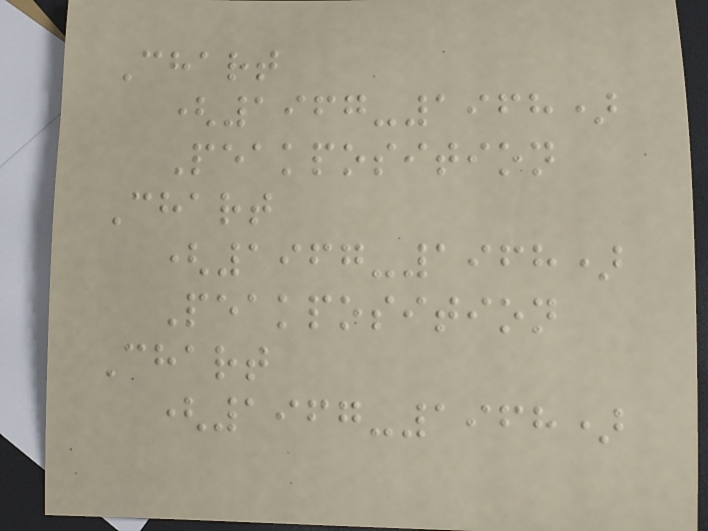Chart
(1967-1968)
Peakposition
Chart
(1967-1968)
Peakposition
Chart
(1967-1968)
